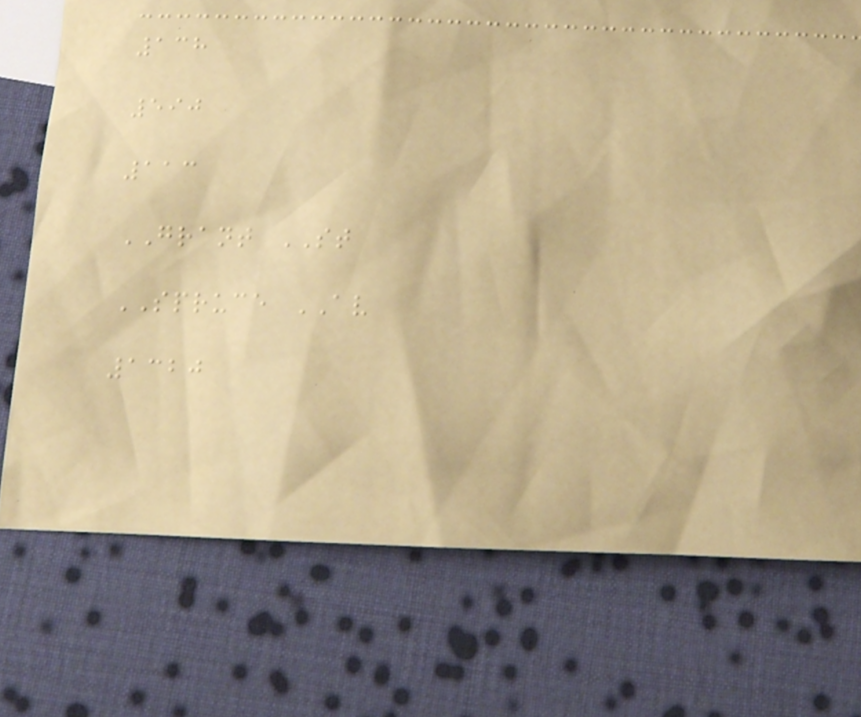138
590
113
GRANT ST
SPRUCE AV
1320
